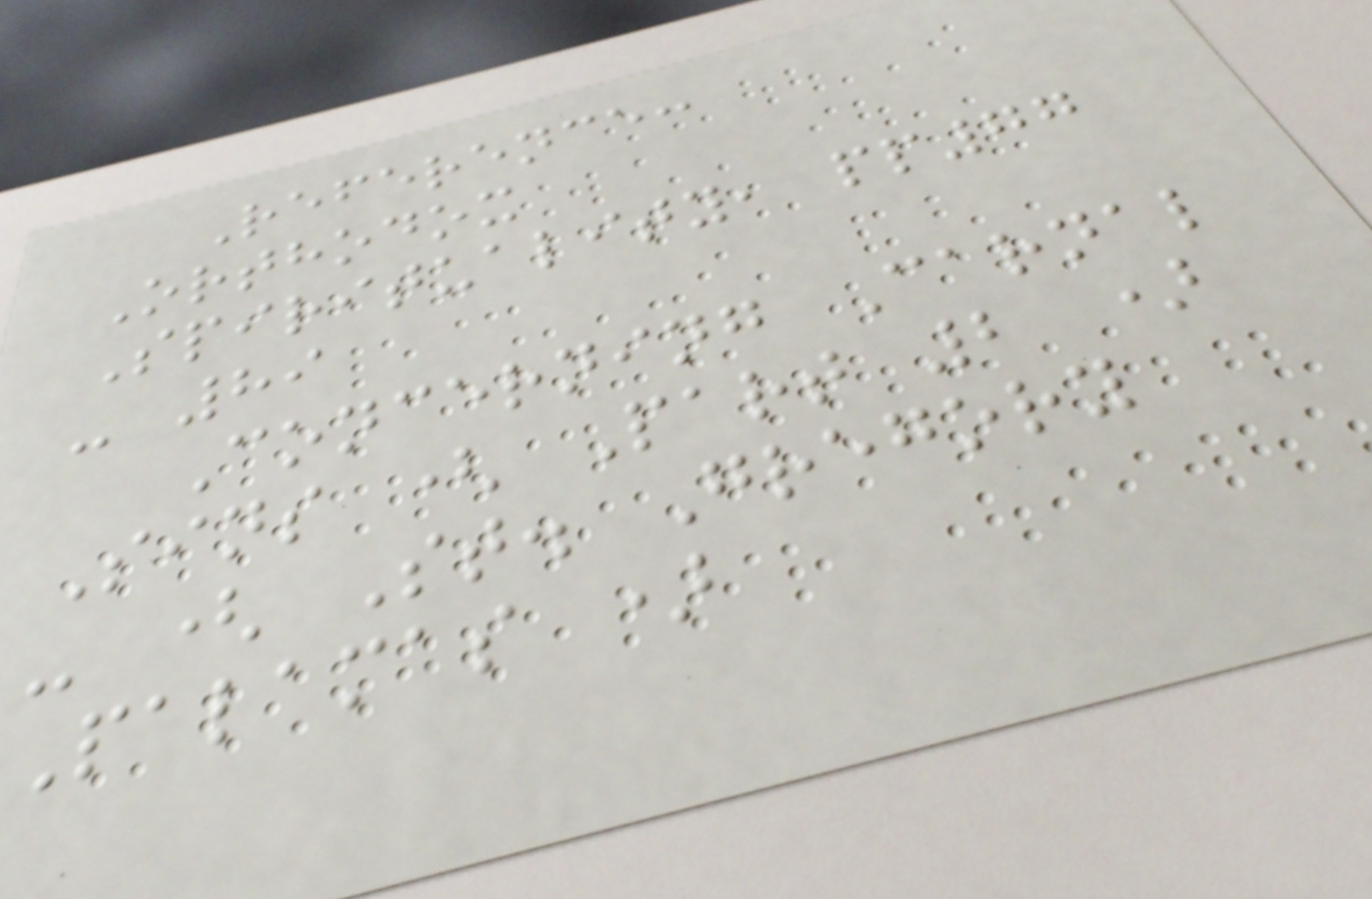Reference:
Orthodox
Spirituality, pp77
- 89
Concerning Carnal
Sins ( Part 2 )
- ( St. Gregory
Palamas )
